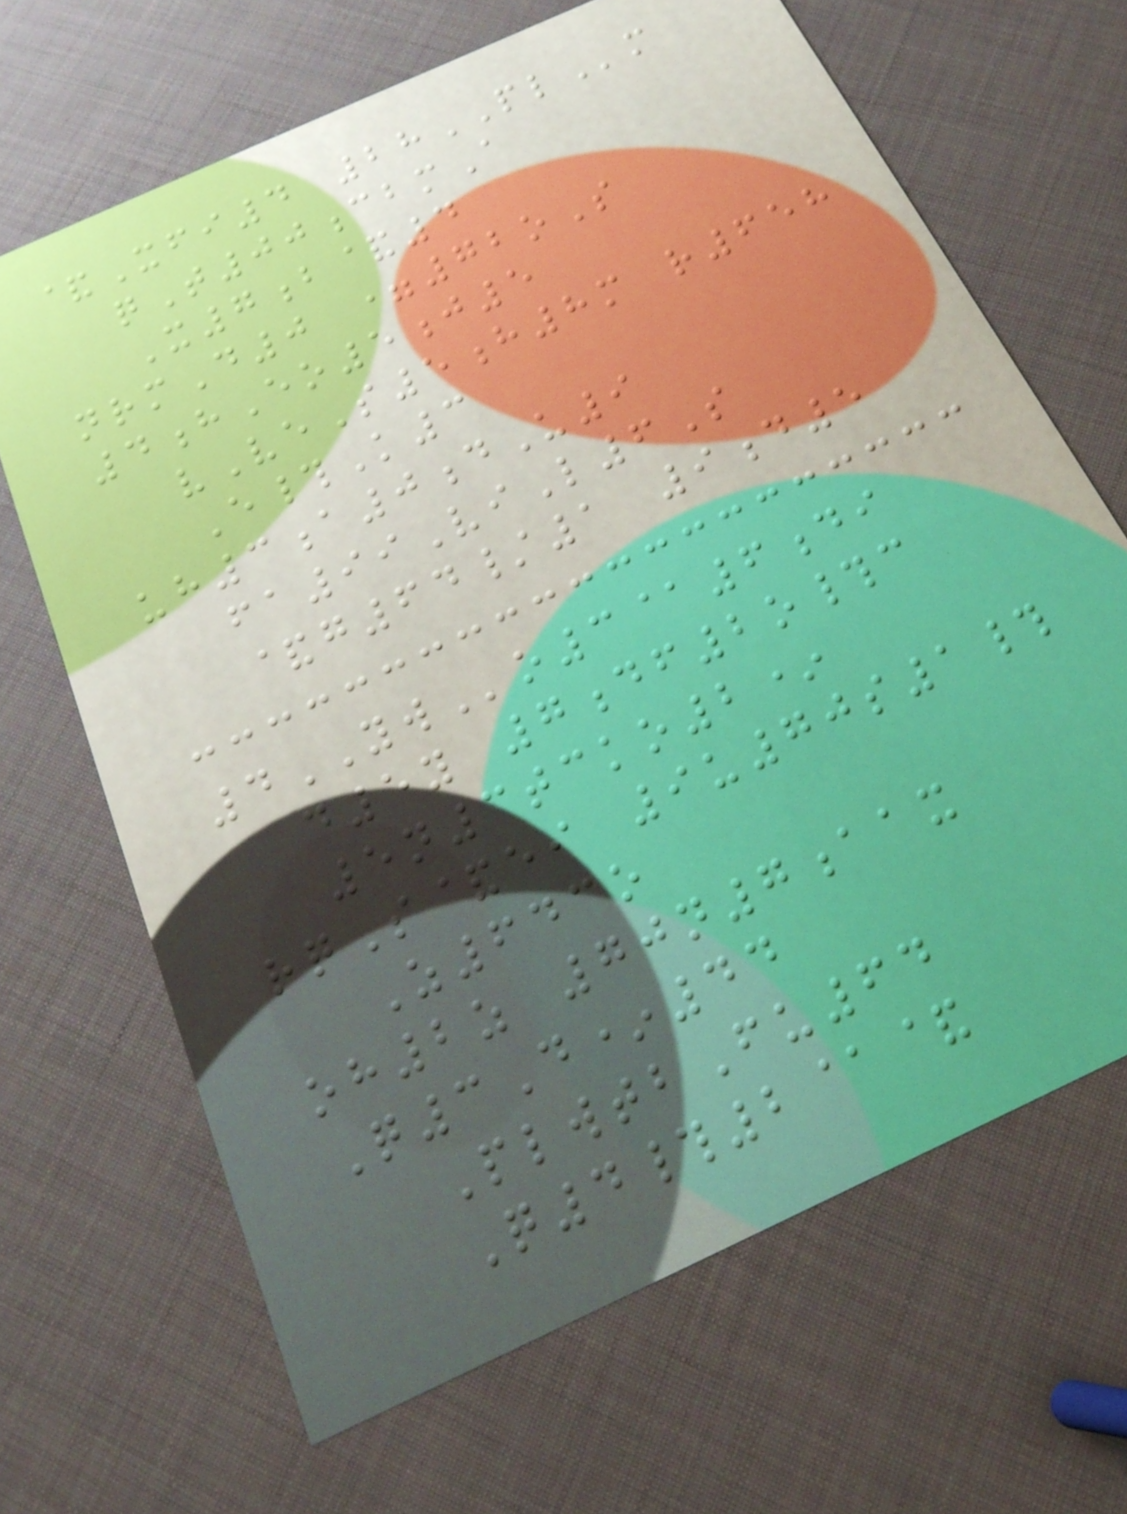&Xfi4 28PLm
qT00cbmA
X7b&4
nrmD0 =72oS
4hEo5j5
vVeS5h8m r658
E#K3
uh3a0dU9
fa99ViL6S
&g64/1 9d5
4YWo3@6di
d5y 7df2o#c
5n3tcko2*
rqS&ei 9u70s1#
Z643o
oh2z 70n7aax
Q3D*44
PlwtbFu64
Q4#2@&
